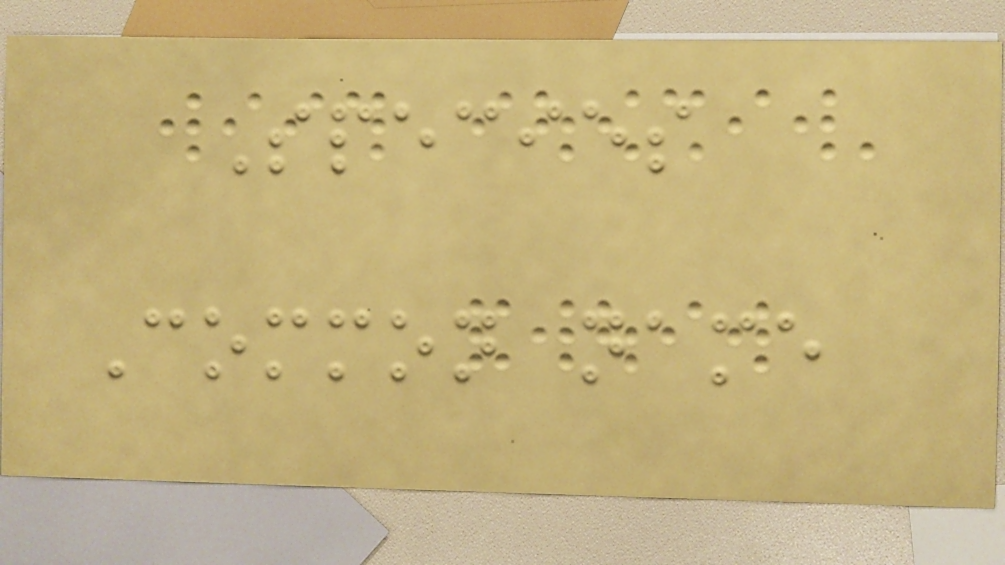Species
Common name
